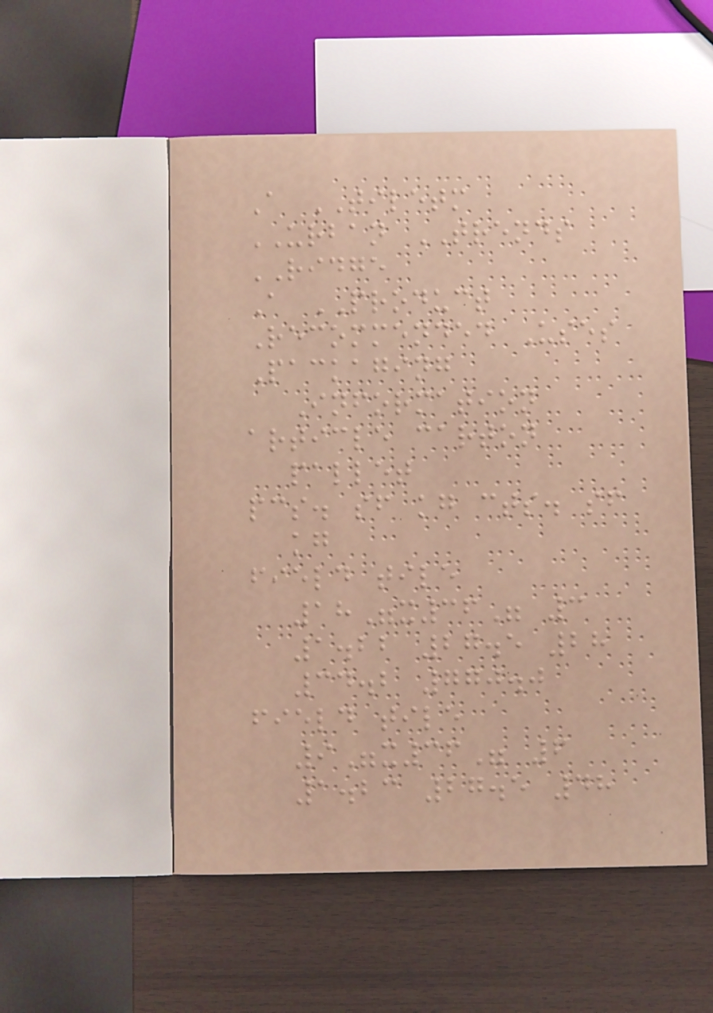A TILETM
URBAN TRENDS
RIDGE
A PRODUCT
Recommended Uses
Packaging
Information
article carton
pallet
pcs. sf kg cts. sf
kg
field tile
18"x36" 3
1.22 27.5 28
34.2 770.0
field tile
9"x36" 6
1.23 27.5 48
